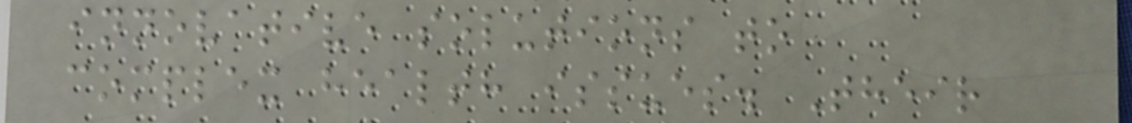innovative solutions to
complex health issues. Their
